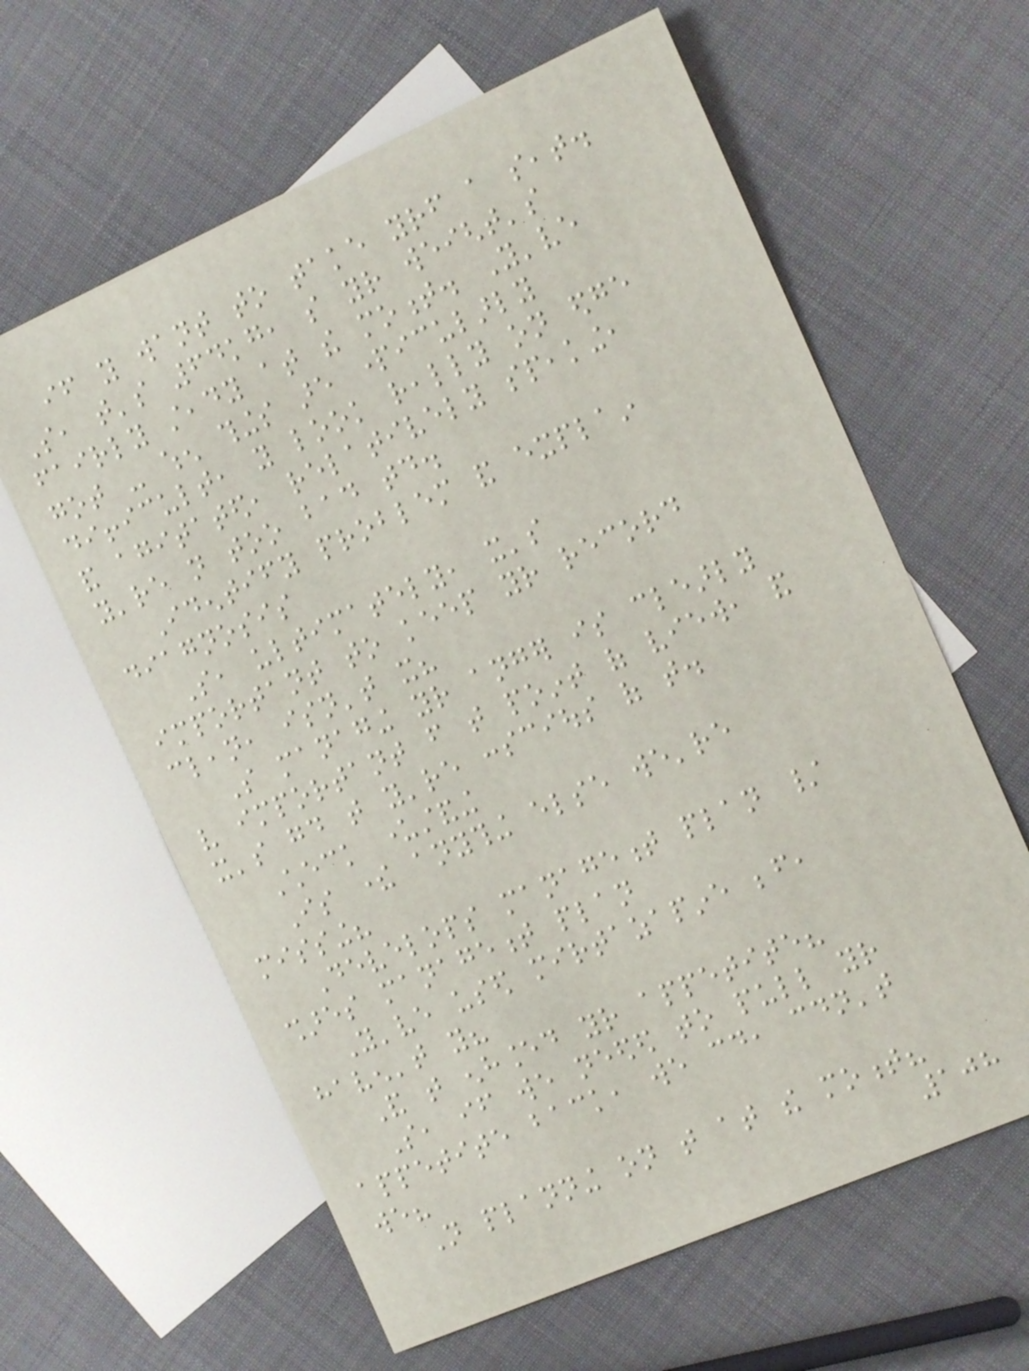if you want to take yourself a seat.
So, that's 64kg, so your weight's
fairly steady at the moment. You've
got - when things are particularly
difficult, you look really on edge
and agitated, relatively speaking,
you're not too bad today.
Identify problem and explain
diagnosis
So, ultimately, it's
important to keep your record
clean, isn't it?
So managing your anger is clearly
very important from that point of view, and
it's good that you're conscious of that.
Check understanding
Is there anything else we're
missing?
Develops management plan /
shares management plan
You've used mirtazapine before,
haven't you?
And that enhanced your appetite?
So, if we needed to pull your
appetite back, we could, couldn't
we?
Not planning on that at the moment?
108
